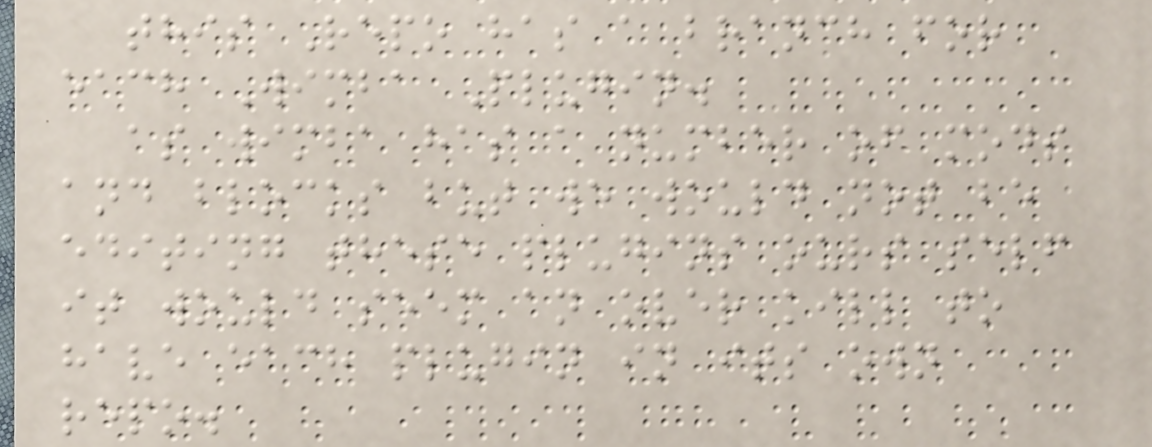this Repo has a branch for
each Wimba Plugin.
as wimba has a number of mods
and blocks but we would not be
editing these plugins ours self
it would seem an over kill to
have each plugin in its own
repo.
